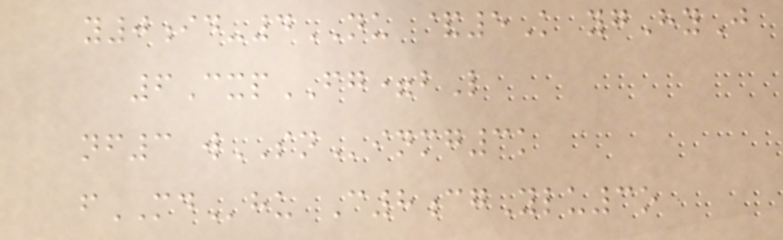y0id-4NU &5K ygHyJ
6CxpFG=bL
nf3 wSNinmg3k
fMDhu C8cgYlu3o
